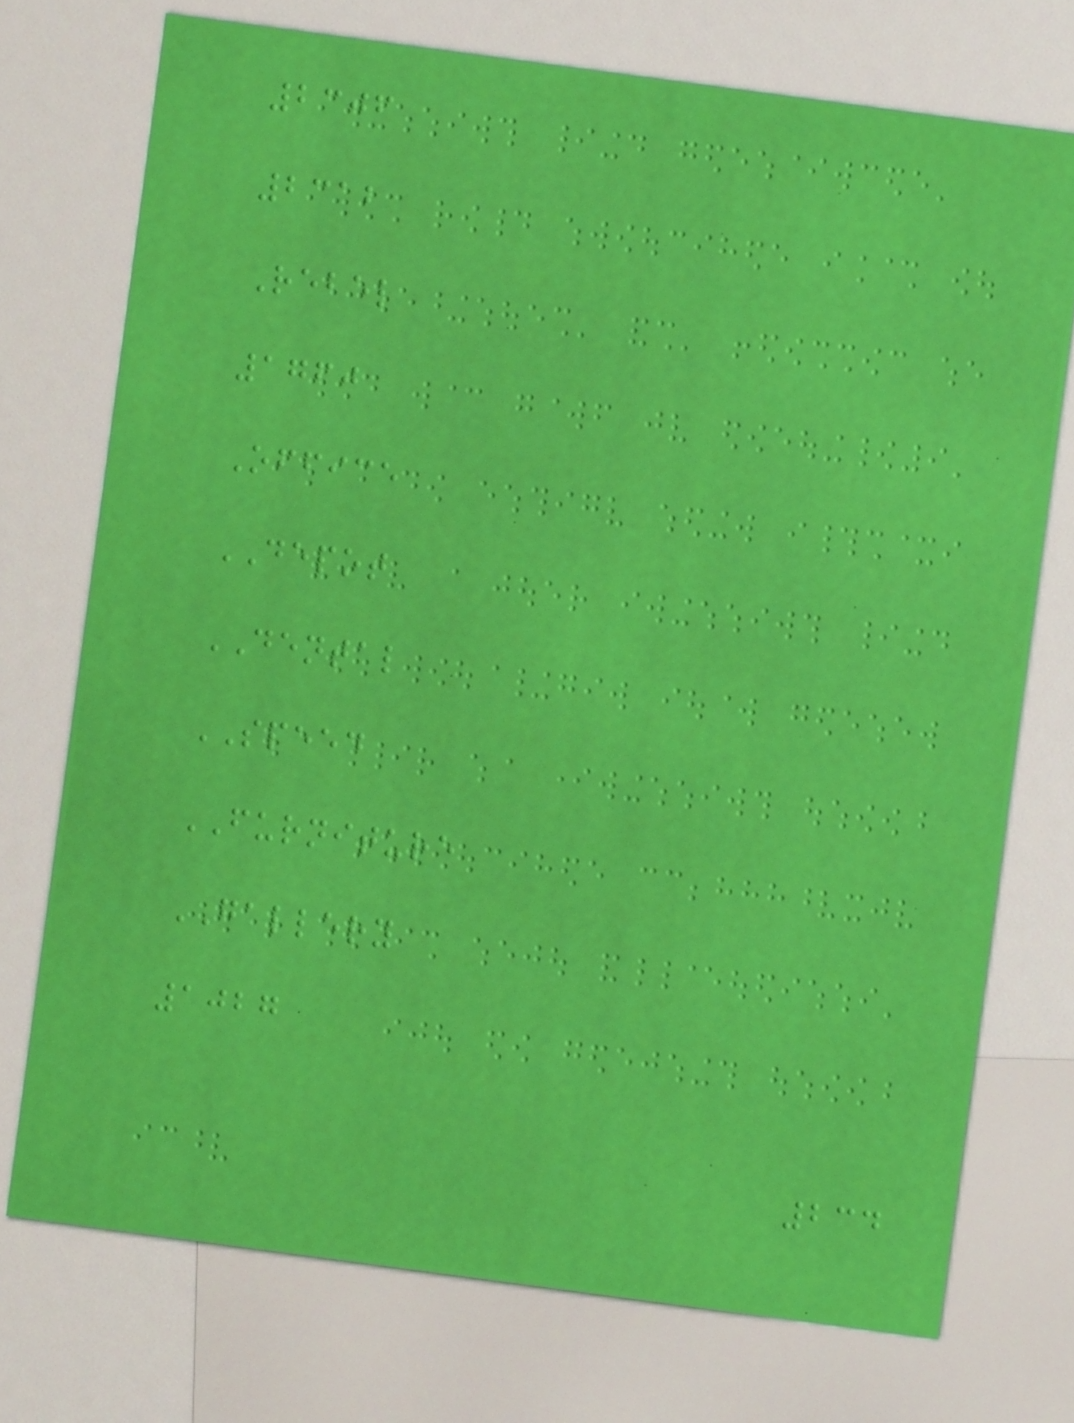2306
2312
Rebel
1760
Office
DEPOT
DENTAL
SPEED
FURNITURE
GALLERY
1027
234
